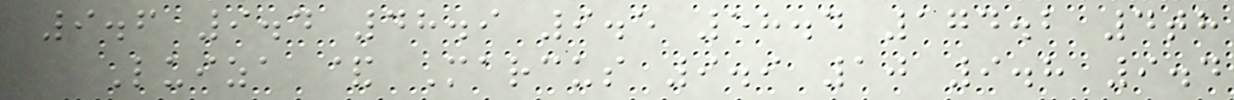9.6 9.4 48.9 9.5 58.4 174.2 4th
Luiza & Marcus 9.9 10 9.8 9.4
